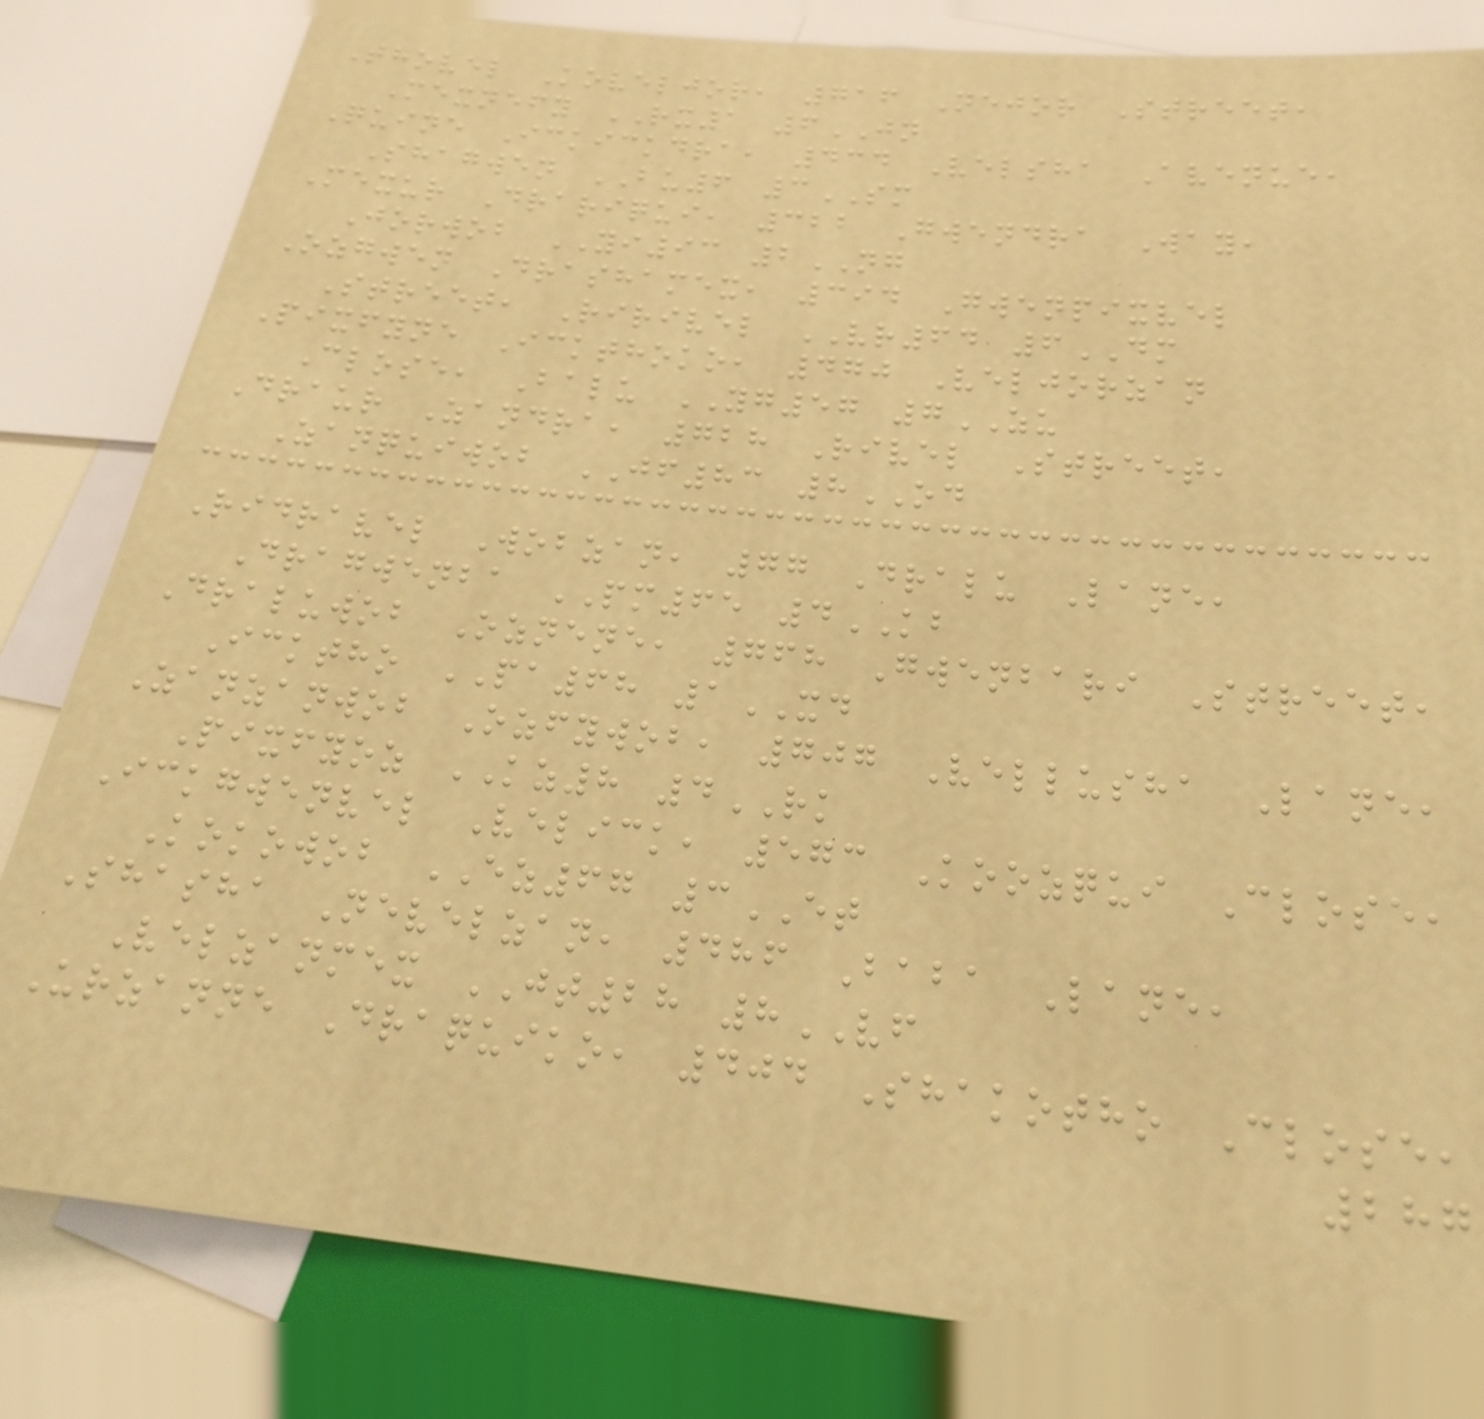Thovel Koveljor, 716 Nejor Street,
Mexnefy RX1 6JN
Quine Ickickdra, 434 Velsha Avenue,
Shagwen BU6 3SM
Mexur Drariqui, 322 Gwendra Way,
Jorwob YI93 2NG
Ozgwen Drashamex, 394 Gwenpixvel
Street, Ririvel VR64 6DM
Pixfyne Ickthoko, 470 Veljorzan
Close, Balu YG57 7ZU
Draur Zandra, 728 Rivel Street,
Zanquiwob JF83 8OD
Ridravel Wobzan, 77 Dralu Lane,
Dragwenba PM65 4KB
Draluwob Oznene, 768 Gwenbari Street,
Icktho PA68 1XD
Zanzanwob Ozfywob, 707 Vellusha Lane,
Pixfyoz KZ8 4RK
Ickgwenvel Velick, 573 Koozqui Close,
Kokowob EZ67 3ET
Shasha Nevelzan, 486 Baba Lane,
Velzanmex JT28 8VF
Urzanne Draquiko, 404 Shakotho Close,
287
